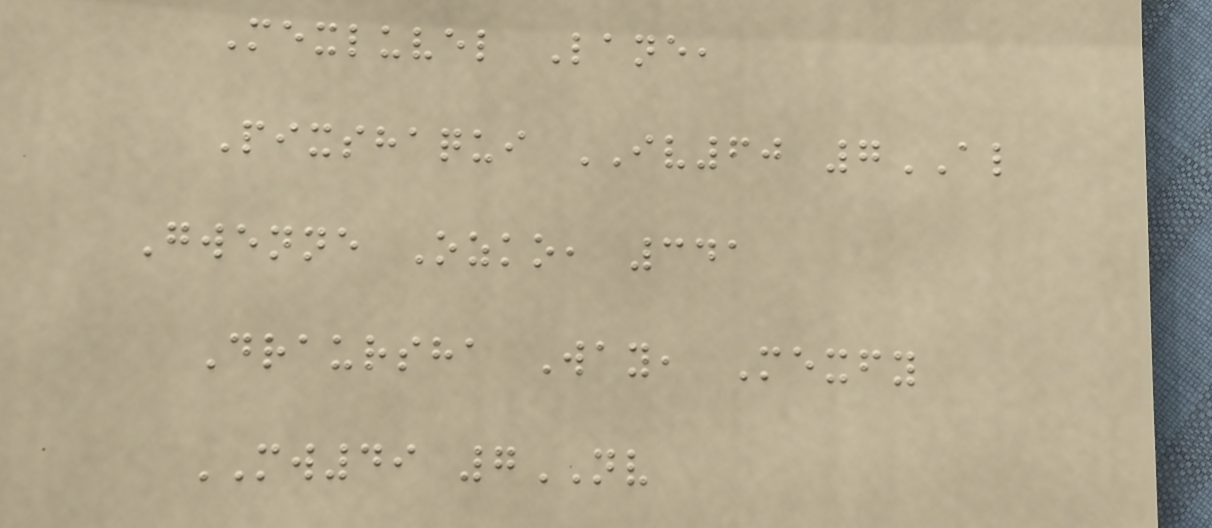Mexluvel Lane,
Pixshaqui IV60 7AL
Gwenne Ozko, 341
Draursha Way, Mexfy
MW49 7NV
